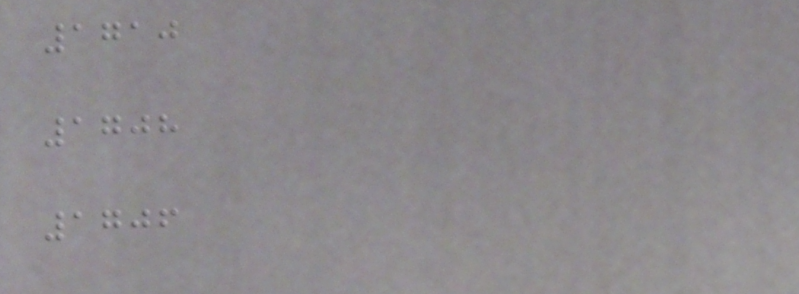1710
1708
1706
